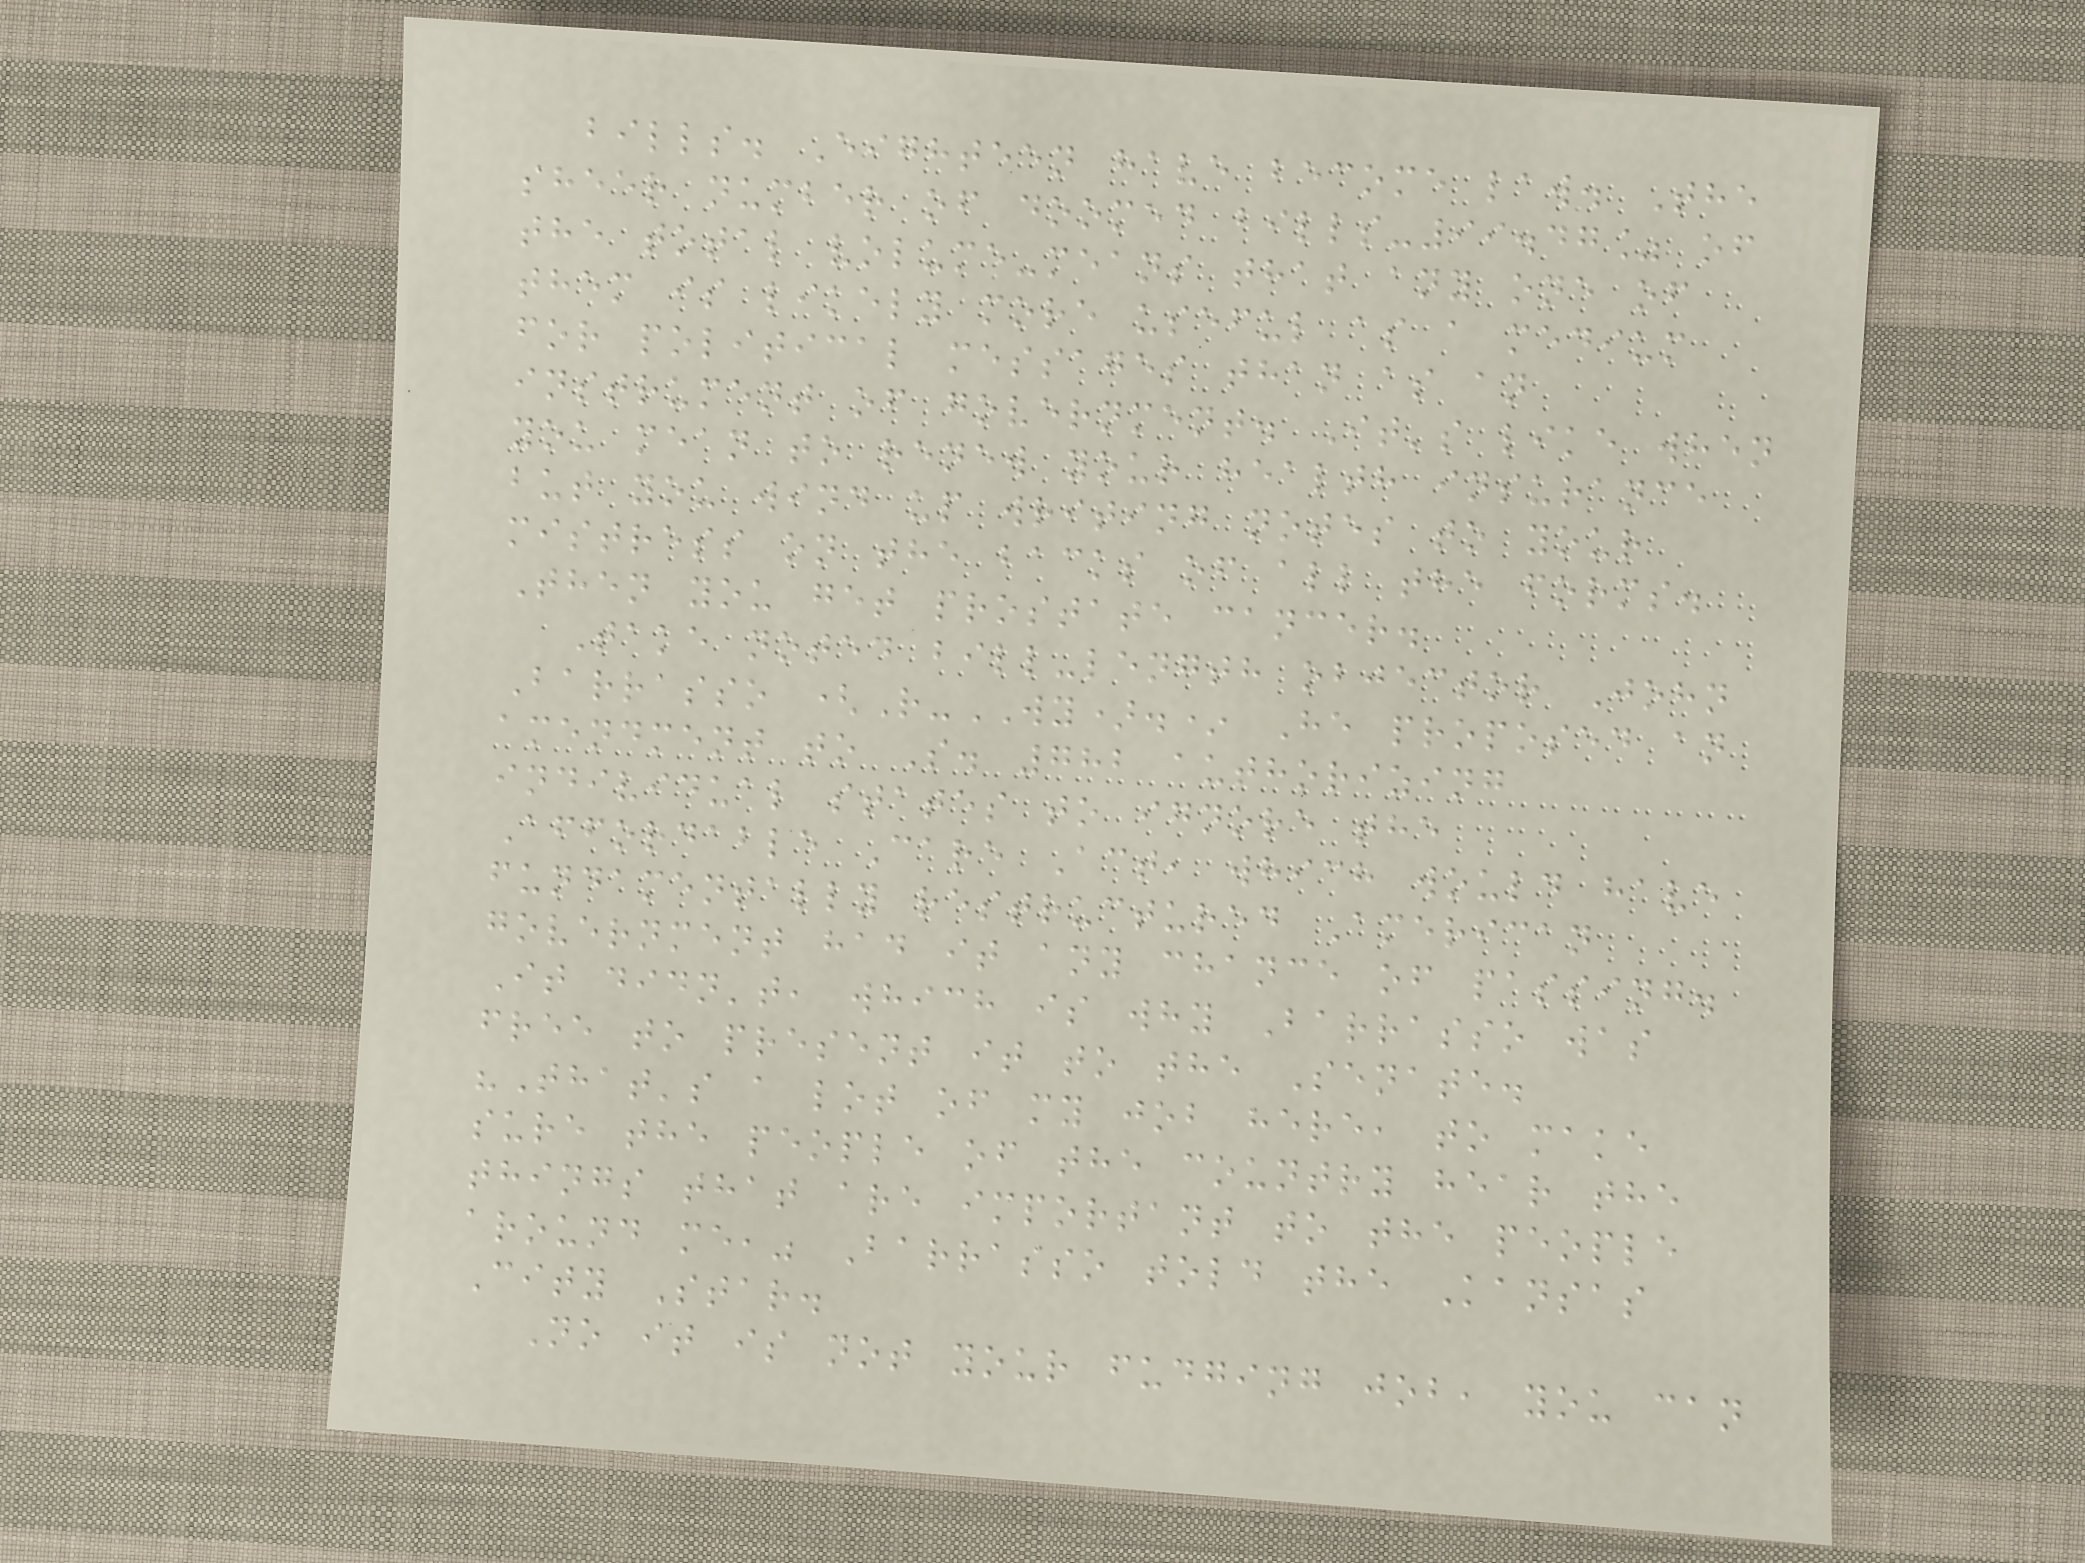bills. Eighteen have become law. The
sheer number of doomed bills-99.47% of
the total volume-means that any one of
them is likely more useful as a medium
for political messages than as an
instrument of government. It's like when
you mean to renew your health insurance
but you wind up writing notes to your
mistress on the backs of all the forms.
Then you get prostate cancer.
Take noted bill-length objector John
Barrasso (R-WY).* He proposed an
amendment to S. 782 authorizing
individual states to ignore the
Affordable Care Act, which would have
fundamentally restructured American
government had it any chance of passing.
It didn't, which is why Barrasso was
free to present it to the Senate.
"That's a lot of my job here, to make
sure the people of the country hear the
things that are important to the people
around me," Barrasso told the Kansas
City Star.
No it is not your fudging job, you can
